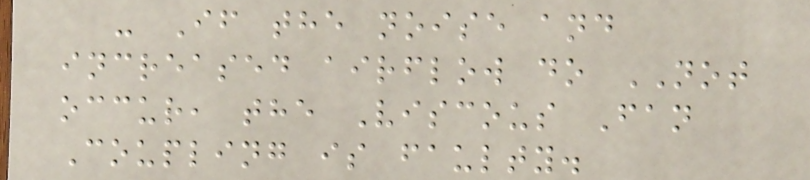- If the noise and
increased airflow do NOT
occur, the Viscous Fan
Coupling is faulty.
